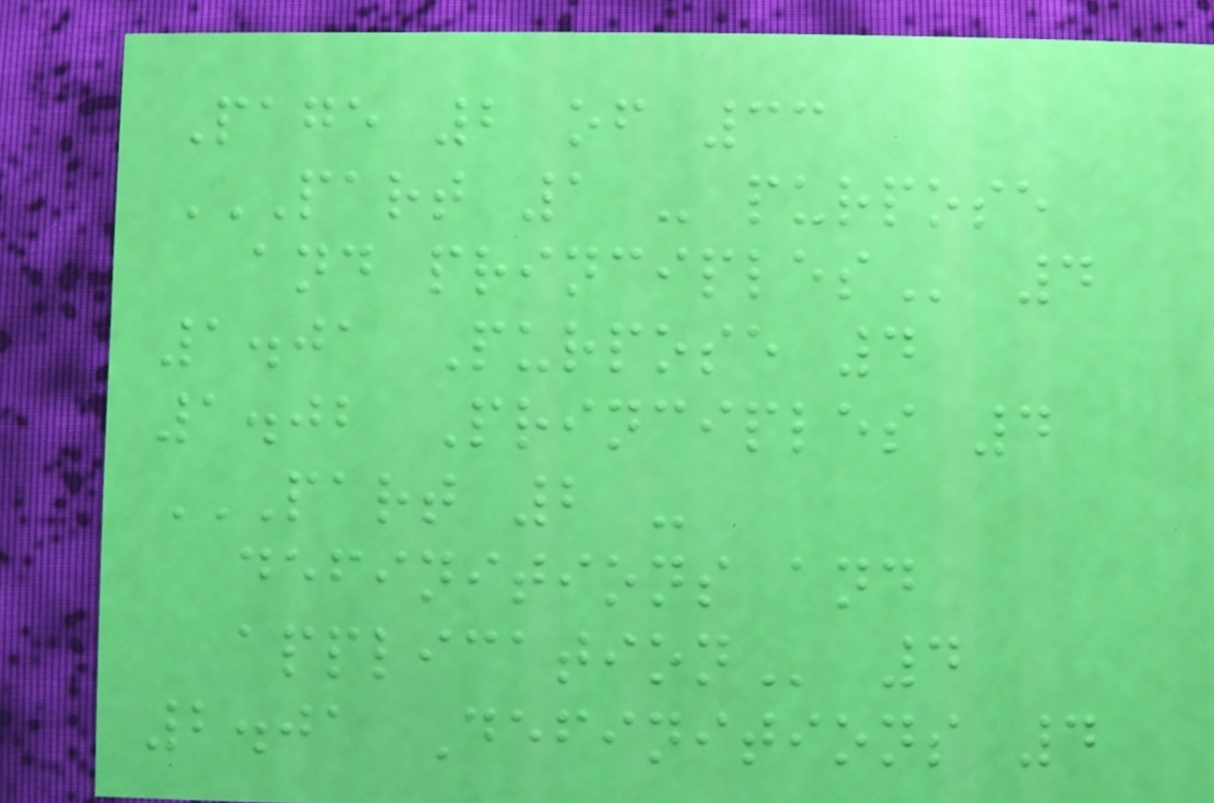Page 2 of 33
PART 1 - PURPOSE
AND PRINCIPLES 4
1.01 Purpose 4
1.02 Principles 4
PART 2 -
DEFINITIONS AND
APPLICATION 4
2.01 Definitions 4
